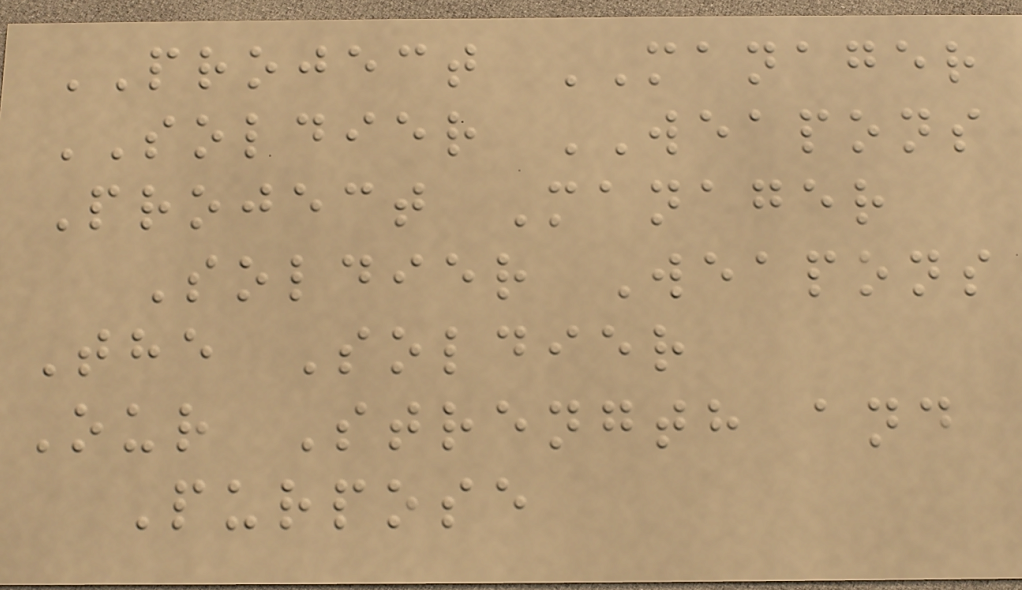PROJECT MANAGER
SOLDIER WEAPONS
Project Manager
Soldier Weapons
The Soldier
Our Strength and
Purpose
